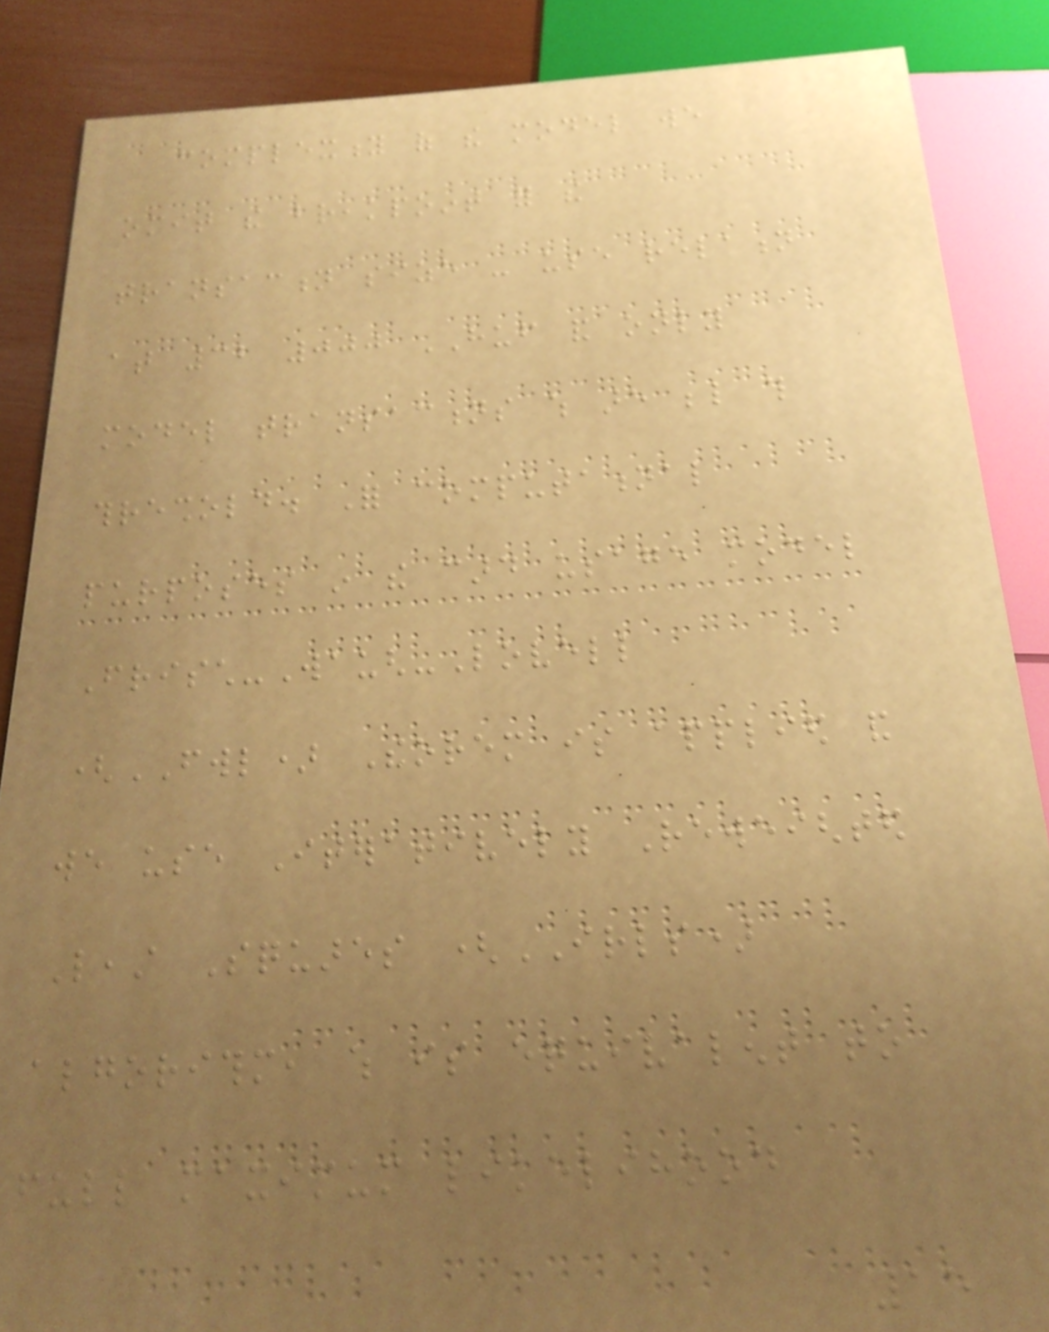complexity of the model we
omit the breakpoint for the
transaction size - use relation
at 32 000 HUF and only
model transactions which are below this
threshold. For computational
purposes in the card usage model
Frisch-Waugh-Lovell
(FWL) Theorem is applied and
we use Iteratively Reweighted
Least Squares (IRLS)
algorithm, which is equivalent to
full maximum likelihood
15
